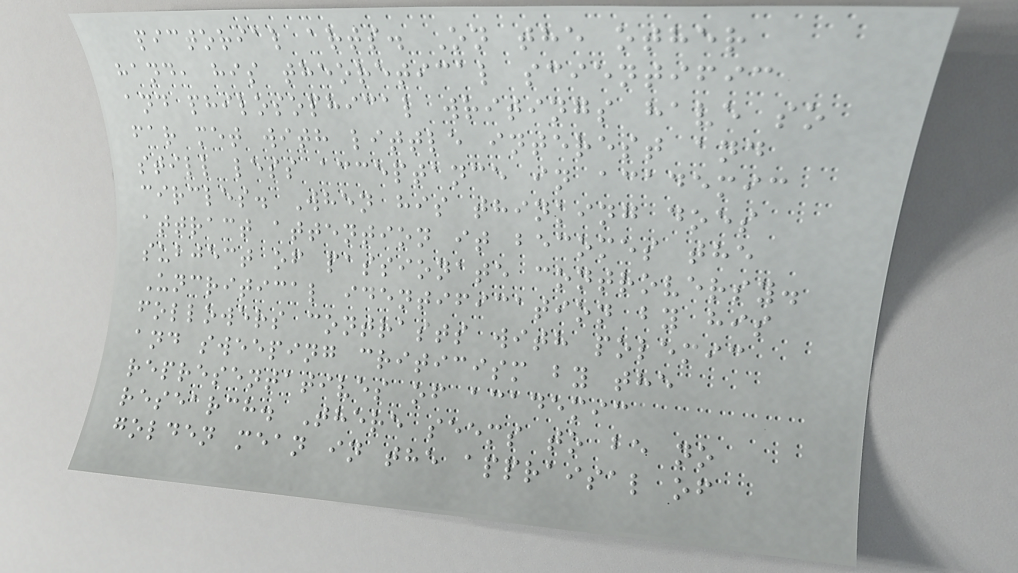pictorial arts. On the other
hand, his theoretical scientific
and philosophical writings have so
far met with little interest and
still less acceptance in academic
circles. When his thinking does
attract attention it becomes the
subject of passionate controversy.
Uncritical identification by his
followers contrasts with polemic
and sweeping criticism by the
representatives of academic
research. There seems to be no
golden mean in the appraisal of
